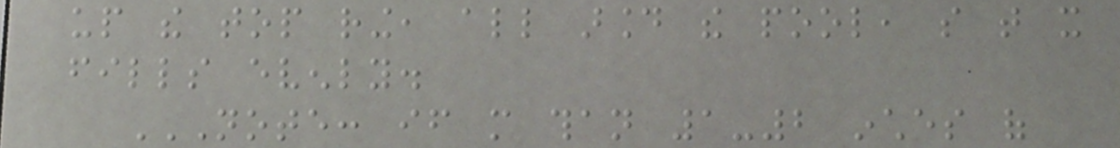up the top ring, all around the pool, so that it
fills evenly.
NOTE: IF MORE THAN 1-2 INCHES OF
